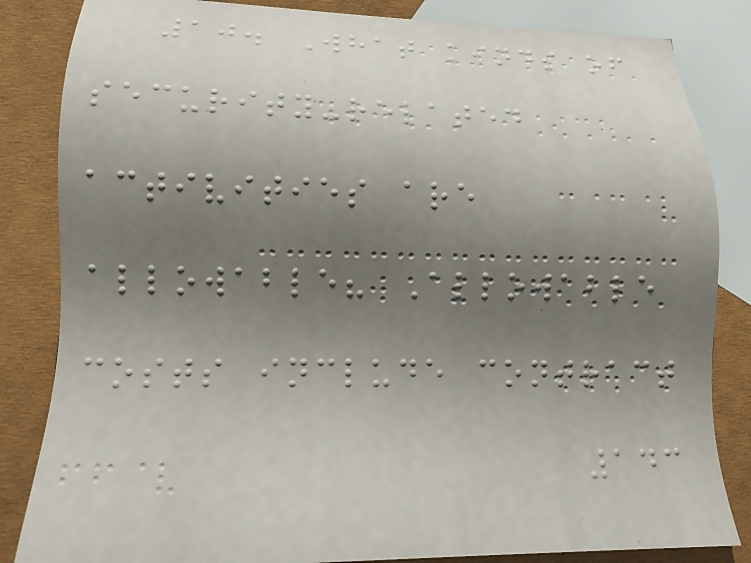10. What kinds of
security-related
activities are
allowable? Allowable
costs include contract
143
